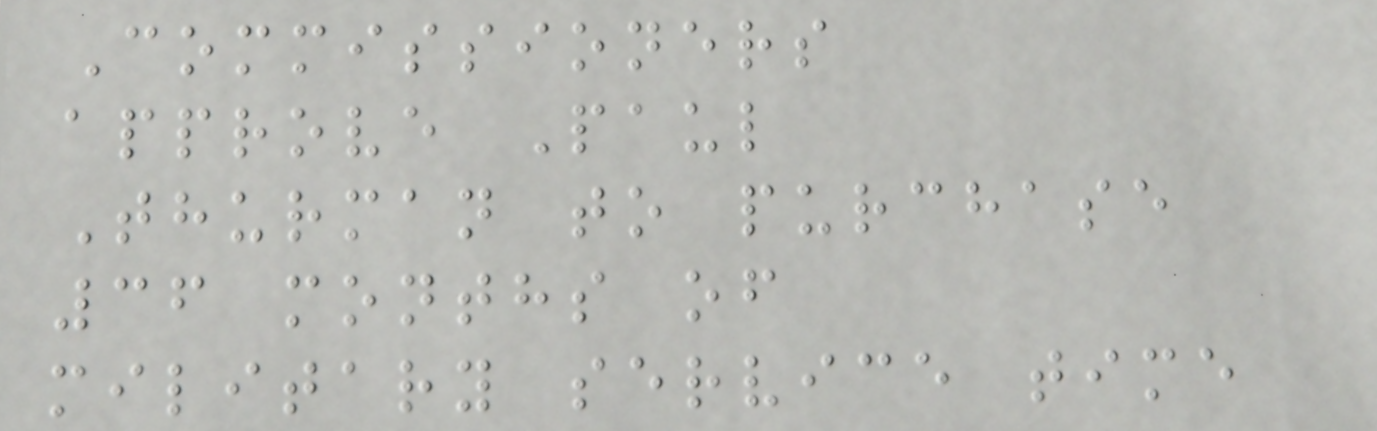Commissioners
approve Paul
Thurman to purchase
36 months of
military service time
